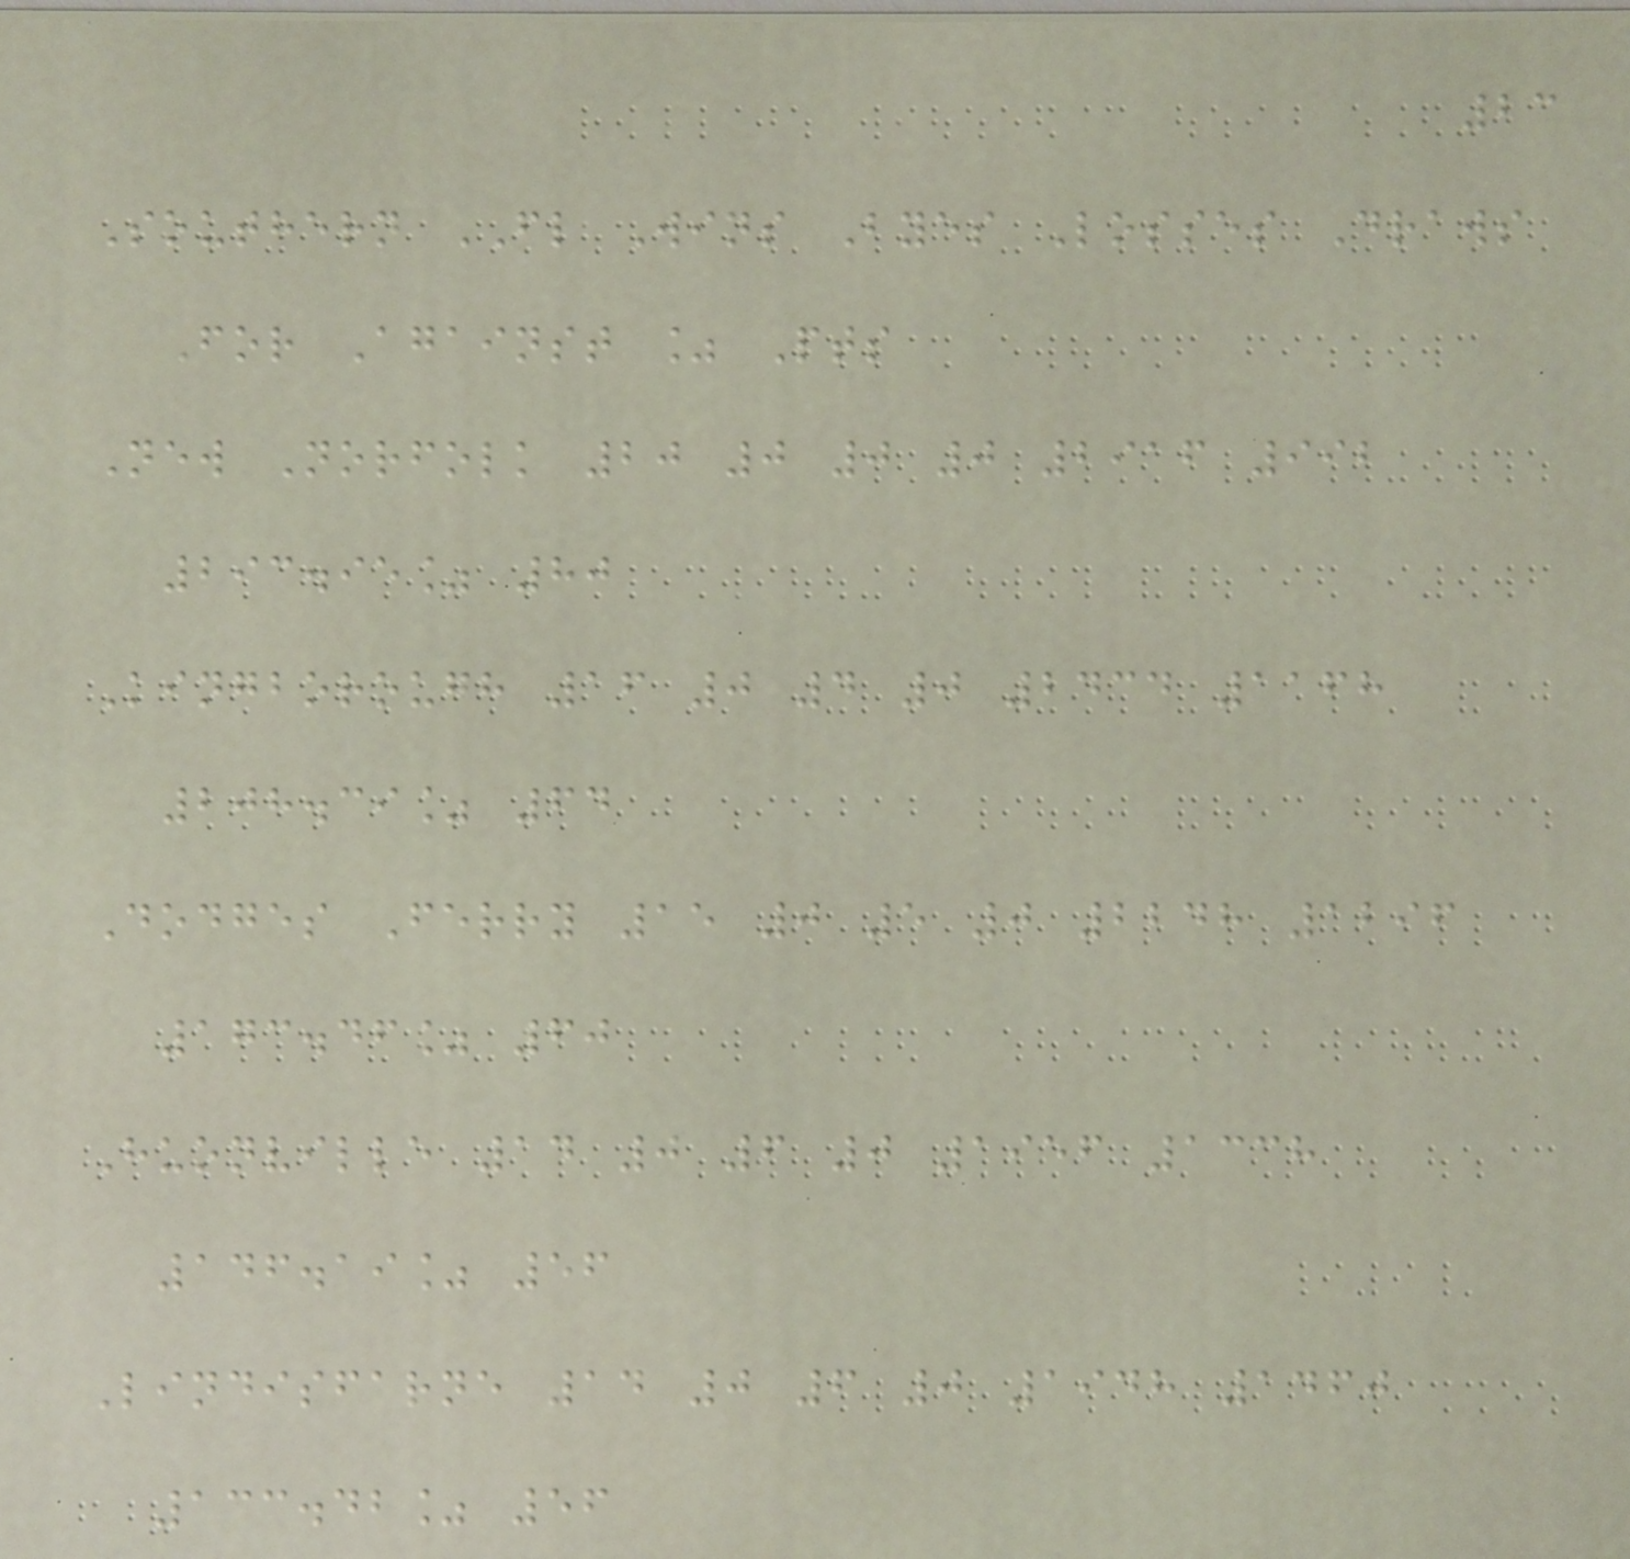23
Southern FL Wins Byes Losses Draws
For Against % Pts
New Norfolk 20 0 0 0 2916 992
293.95% 80
Kingborough 16 0 4 0 2434 1168
208.39% 64
Dodges Ferry 15 0 5 0 2248 1296
173.46% 60
Huonville 14 0 6 0 1956 1338
146.19% 56
Lindisfarne 14 0 6 0 1948 1460
133.42% 56
